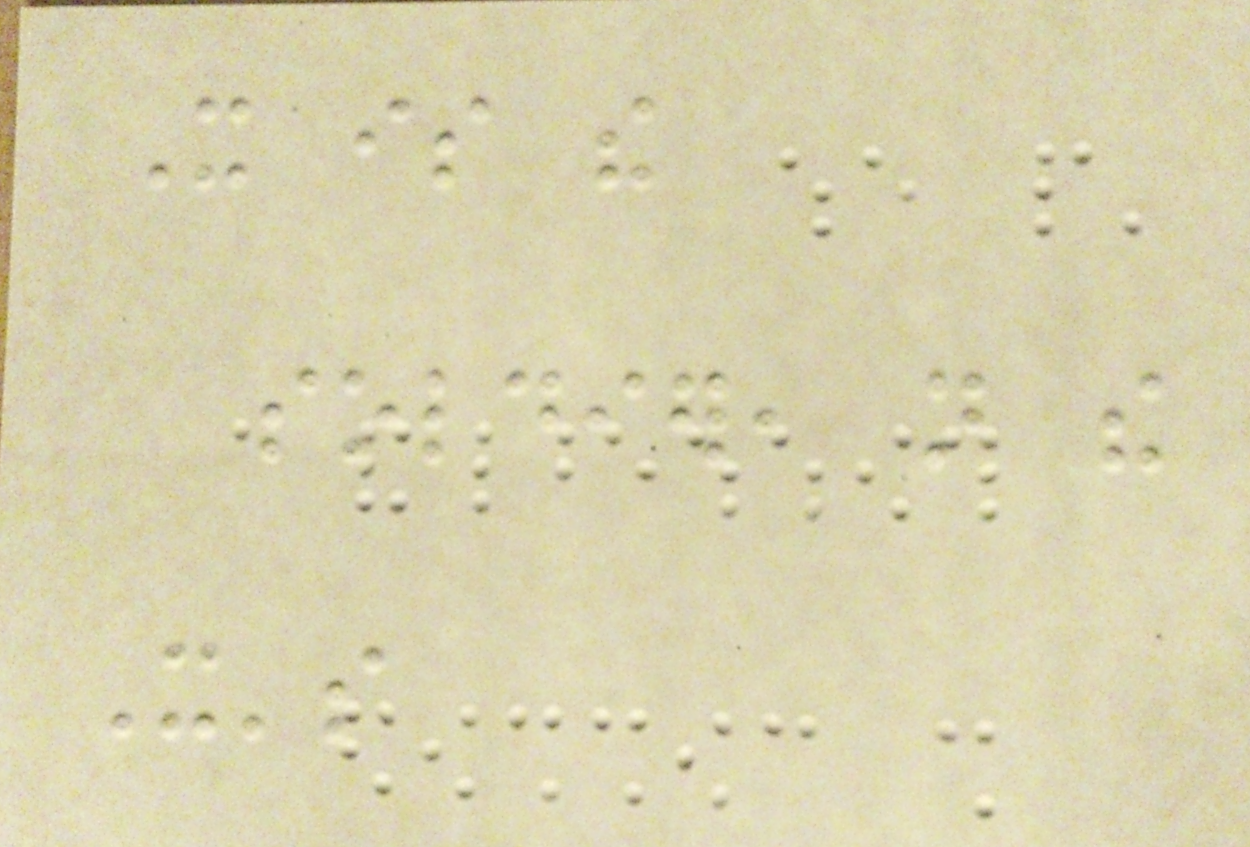It is the
soldier, not the
It's
